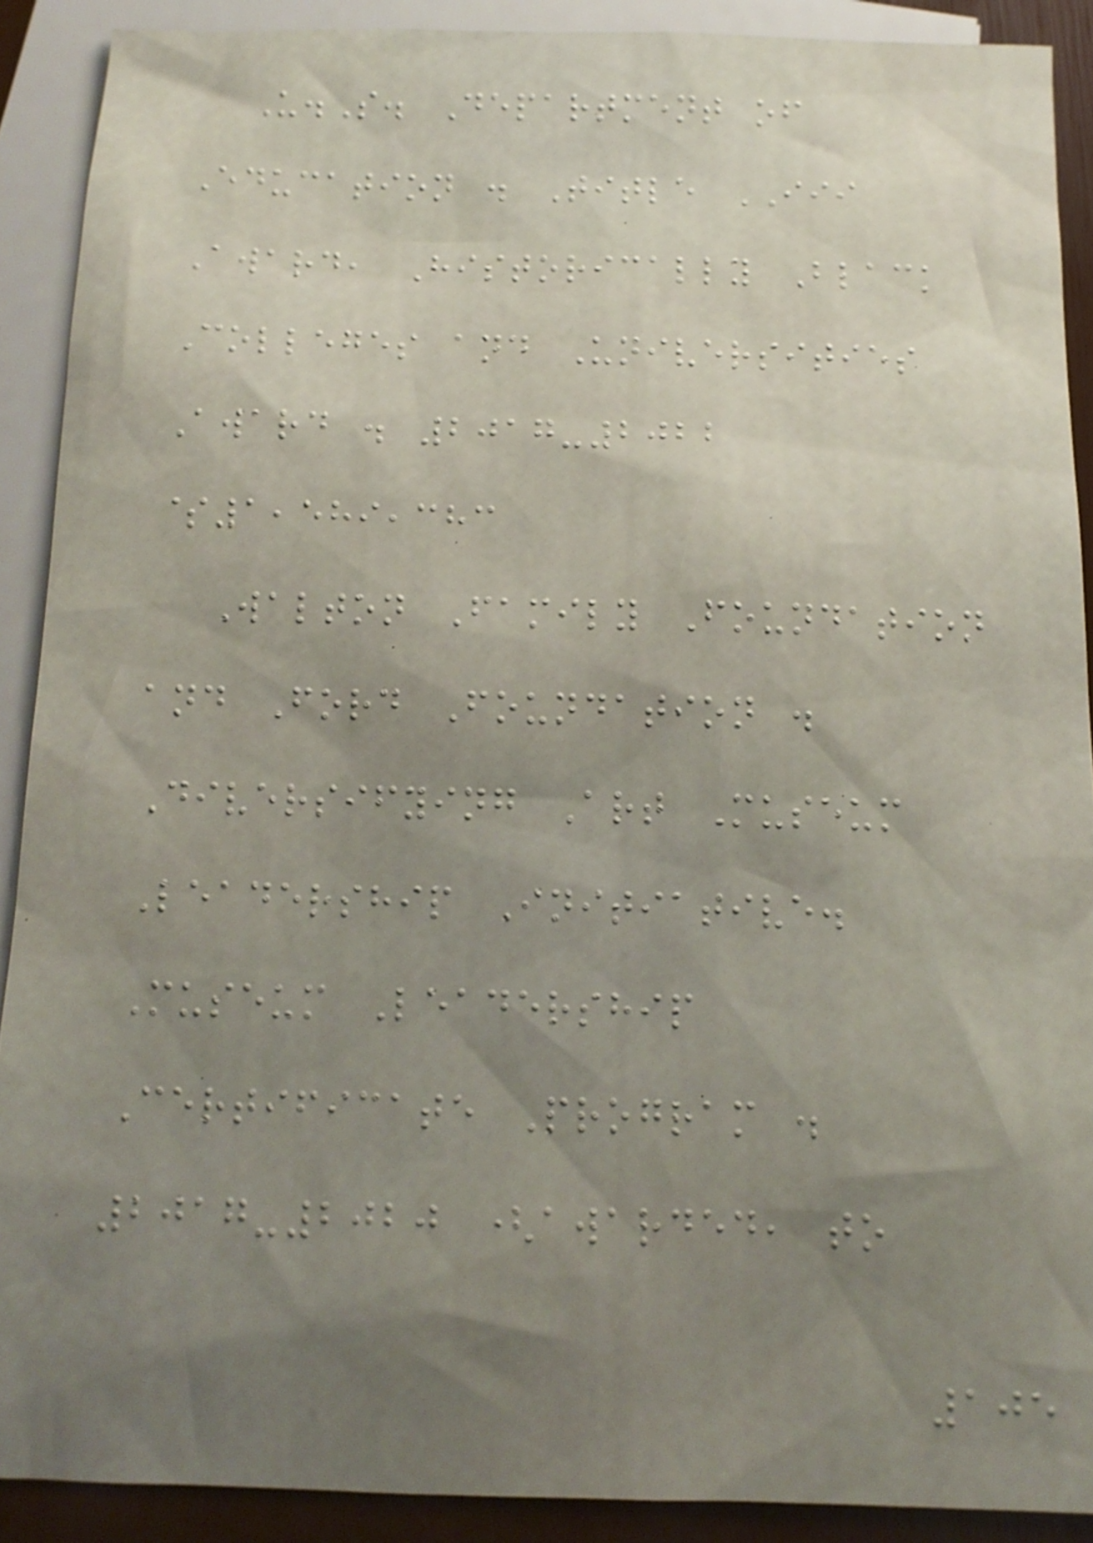U.S. Department of
Education . Title III
Award, Historically Black
Colleges and Universities
Award . 2017-2022
$1,589,383
Walton Family Foundation
and Ford Foundation .
Diversifying Art Museum
Leadership Initiative.
Museum Leadership
Certificate Program .
2017-2020 (awarded, to
105
